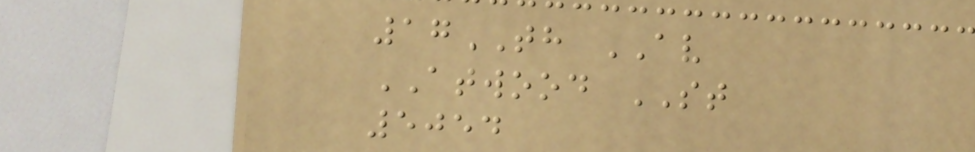17TH AV
ATWOOD ST
5054
